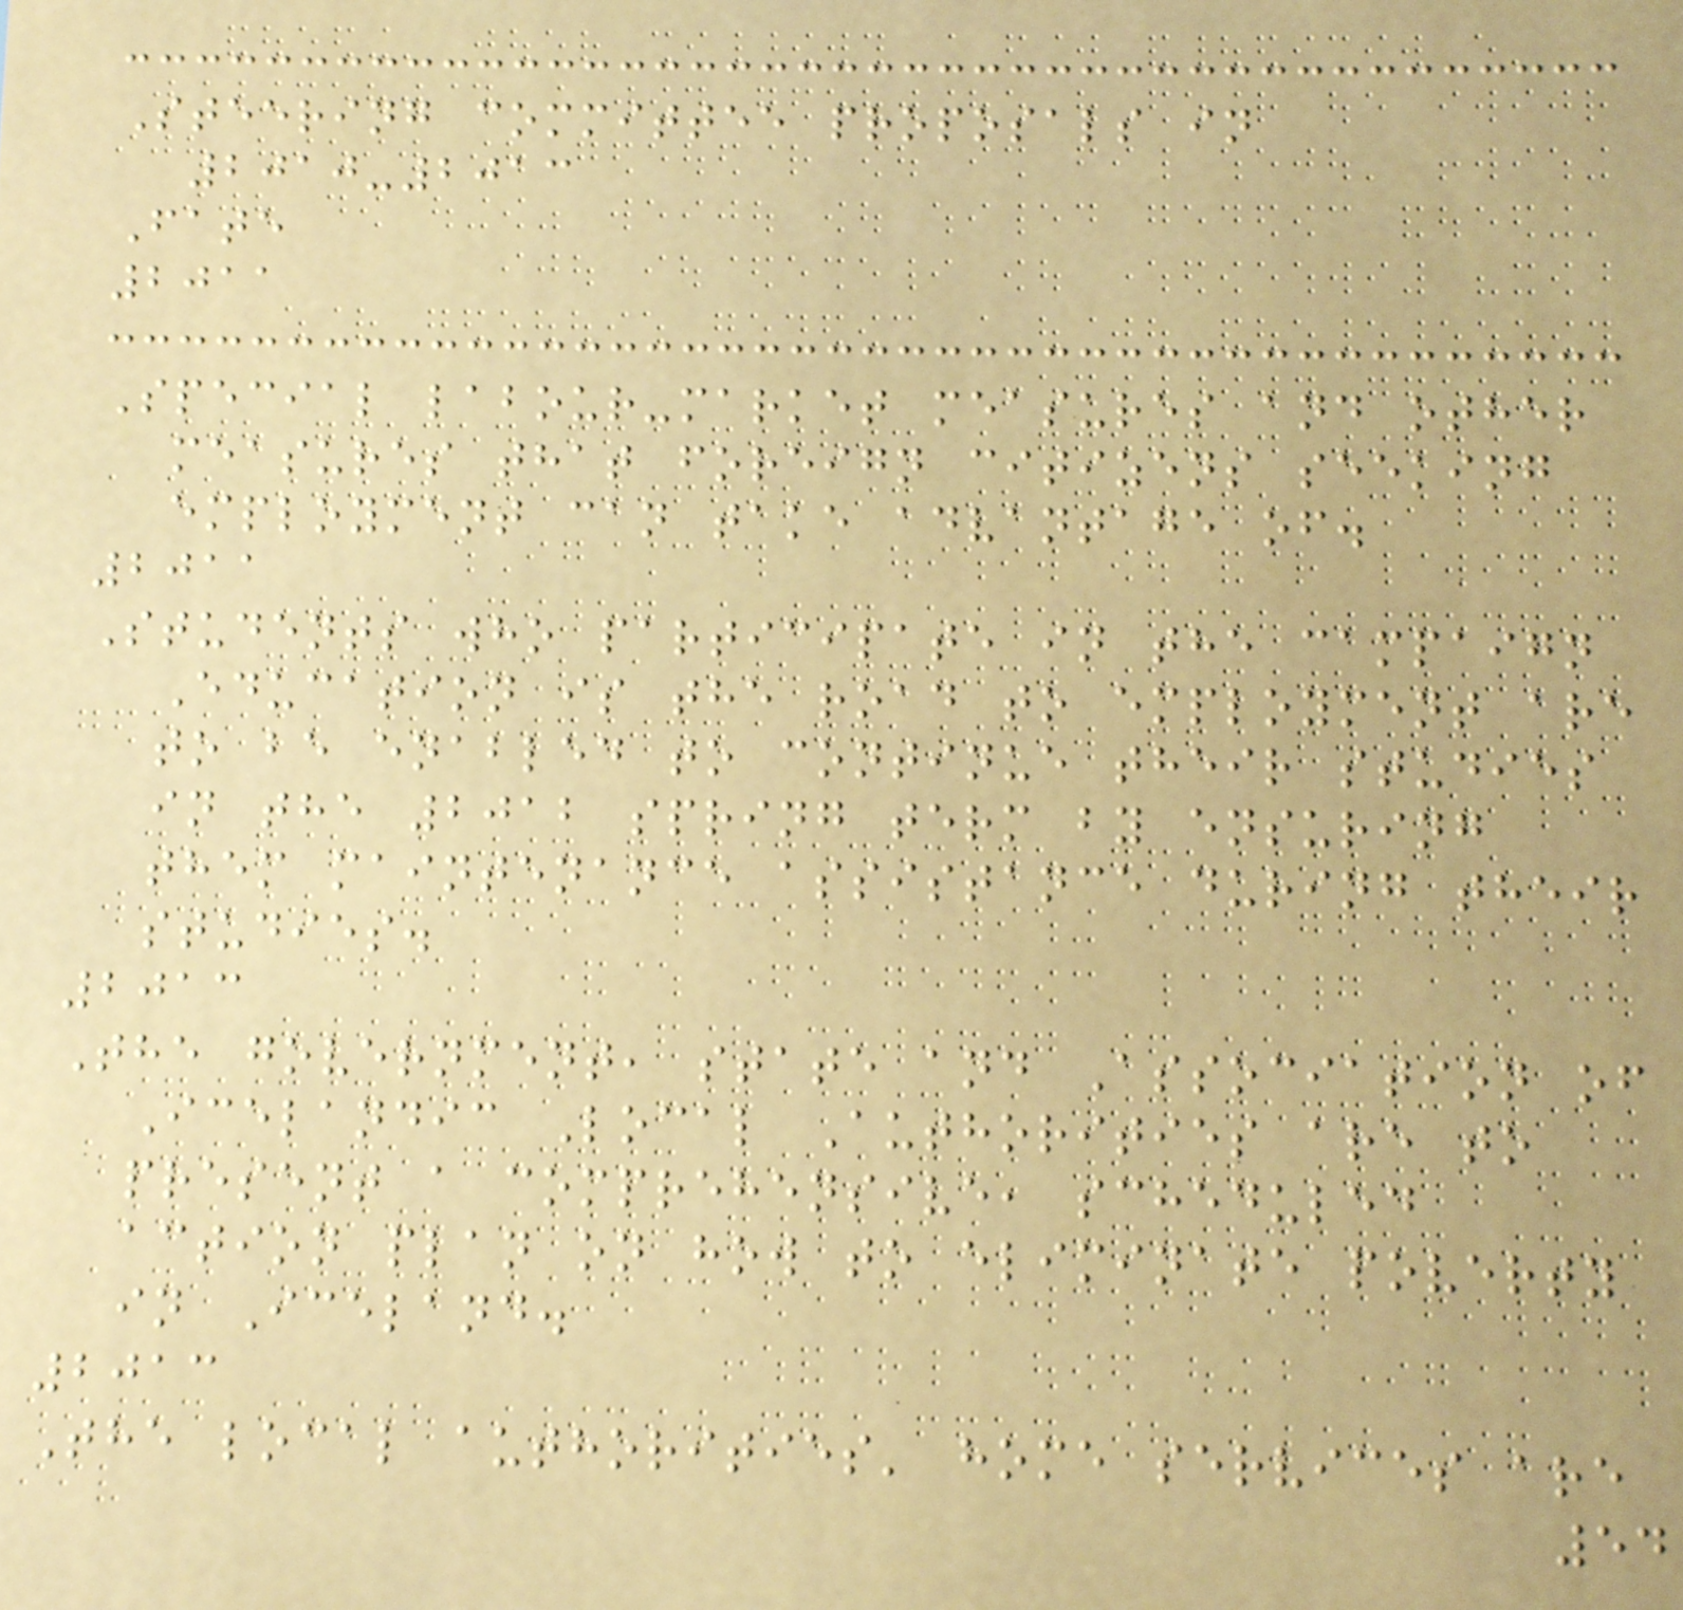Steering committee proposals in
2010-2013
Fate
2011
Special labour-market measures and other
measures that foreign citizens seeking
employment can take advantage of.
2011
Students who participate in the campaign
Education is the road to employment are
to be enabled to continue their studies
in the 2012 spring term by ensuring
them maintenance assistance during their
studies.
2013
The government, state and Association of
Icelandic Local Authorities are to
present a comprehensive, scheduled
action plan on how to eliminate poverty
in Iceland.
2013
The local authorities' home services are
54
